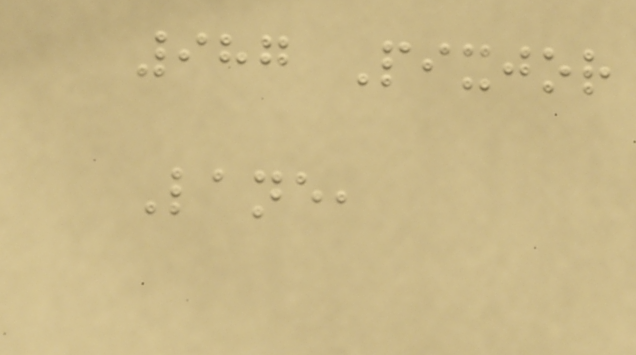987 Pixjor
Lane,
